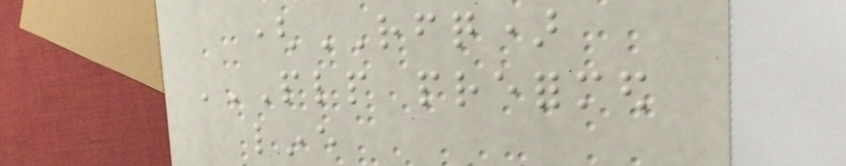(RFQ)
PLP PREFORMED
LINE
